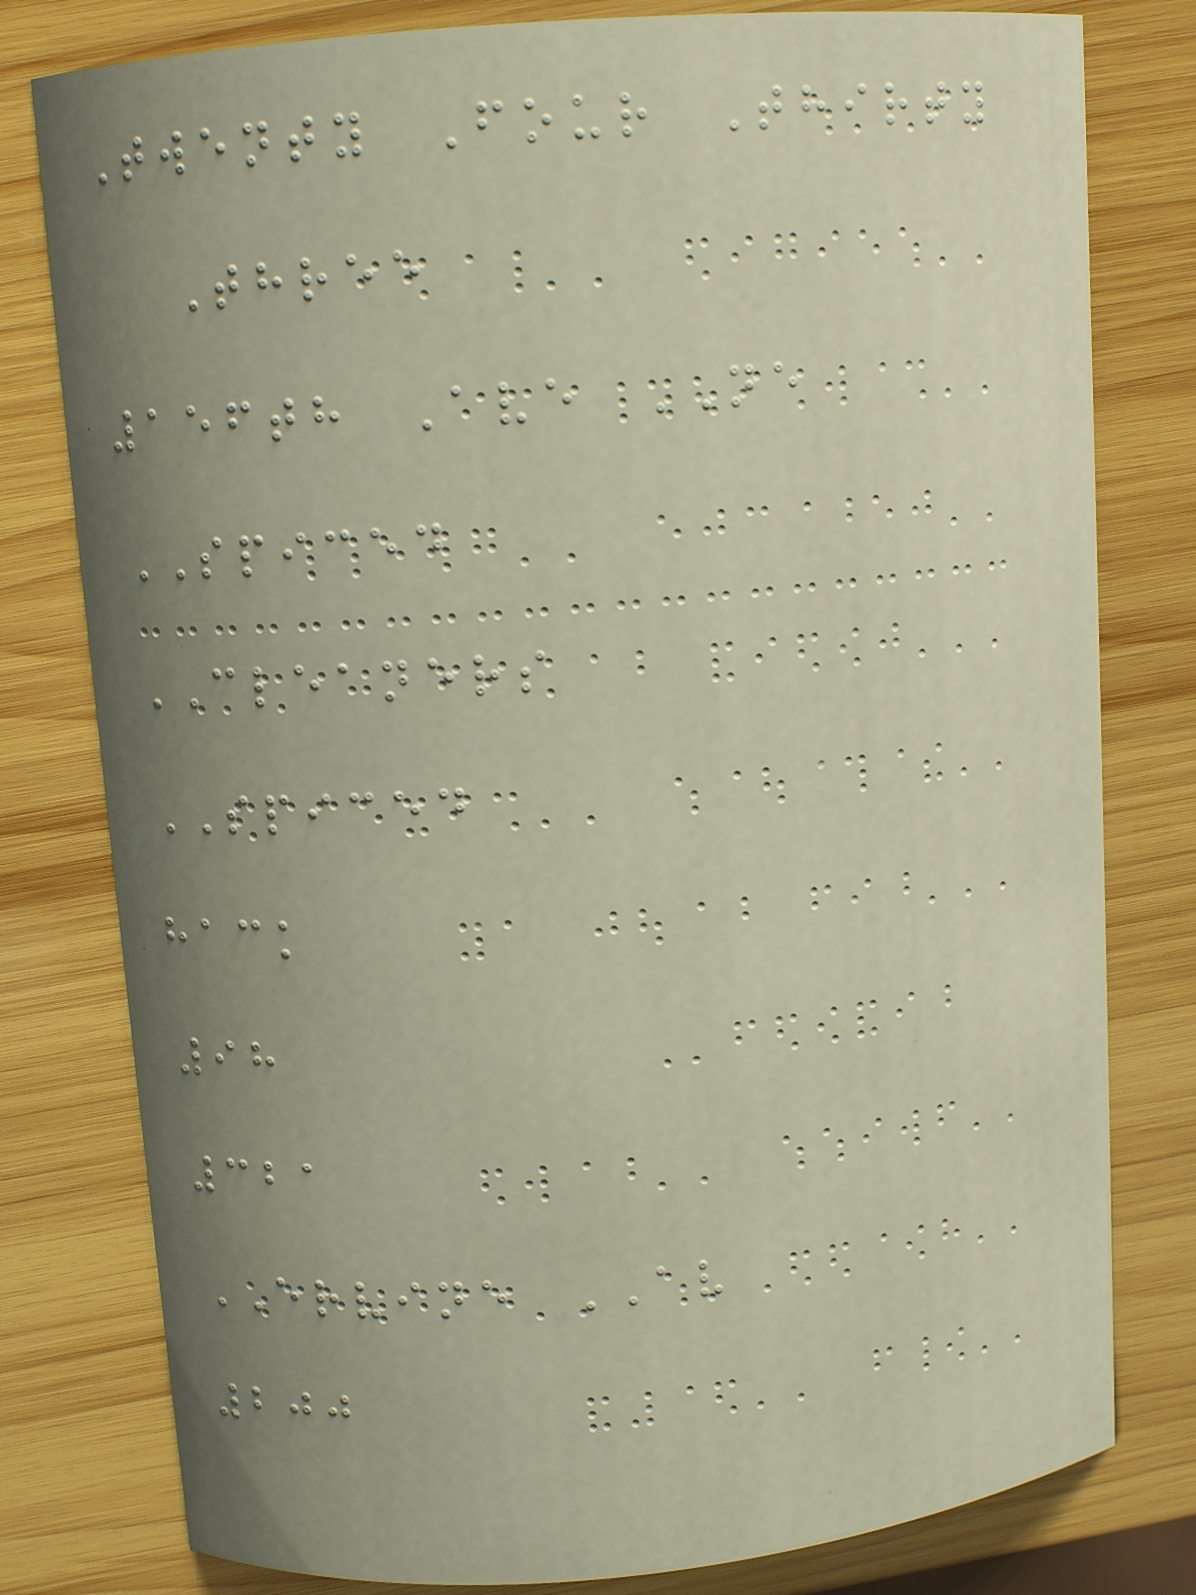Twenty Four Thirty
Three
156th Ave NE
SPICED
CLEANERS
SPICED
hack
98
321
ERVINE AV
200
